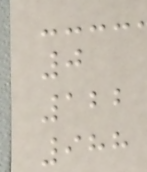0
122
988
